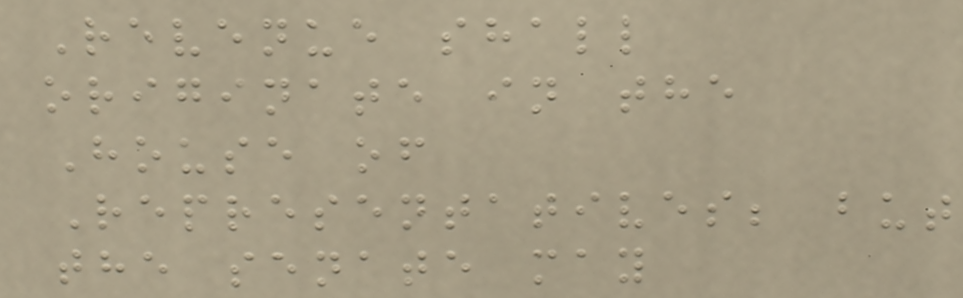Revenue shall
originate in the
House of
Representatives; but
the senate may
